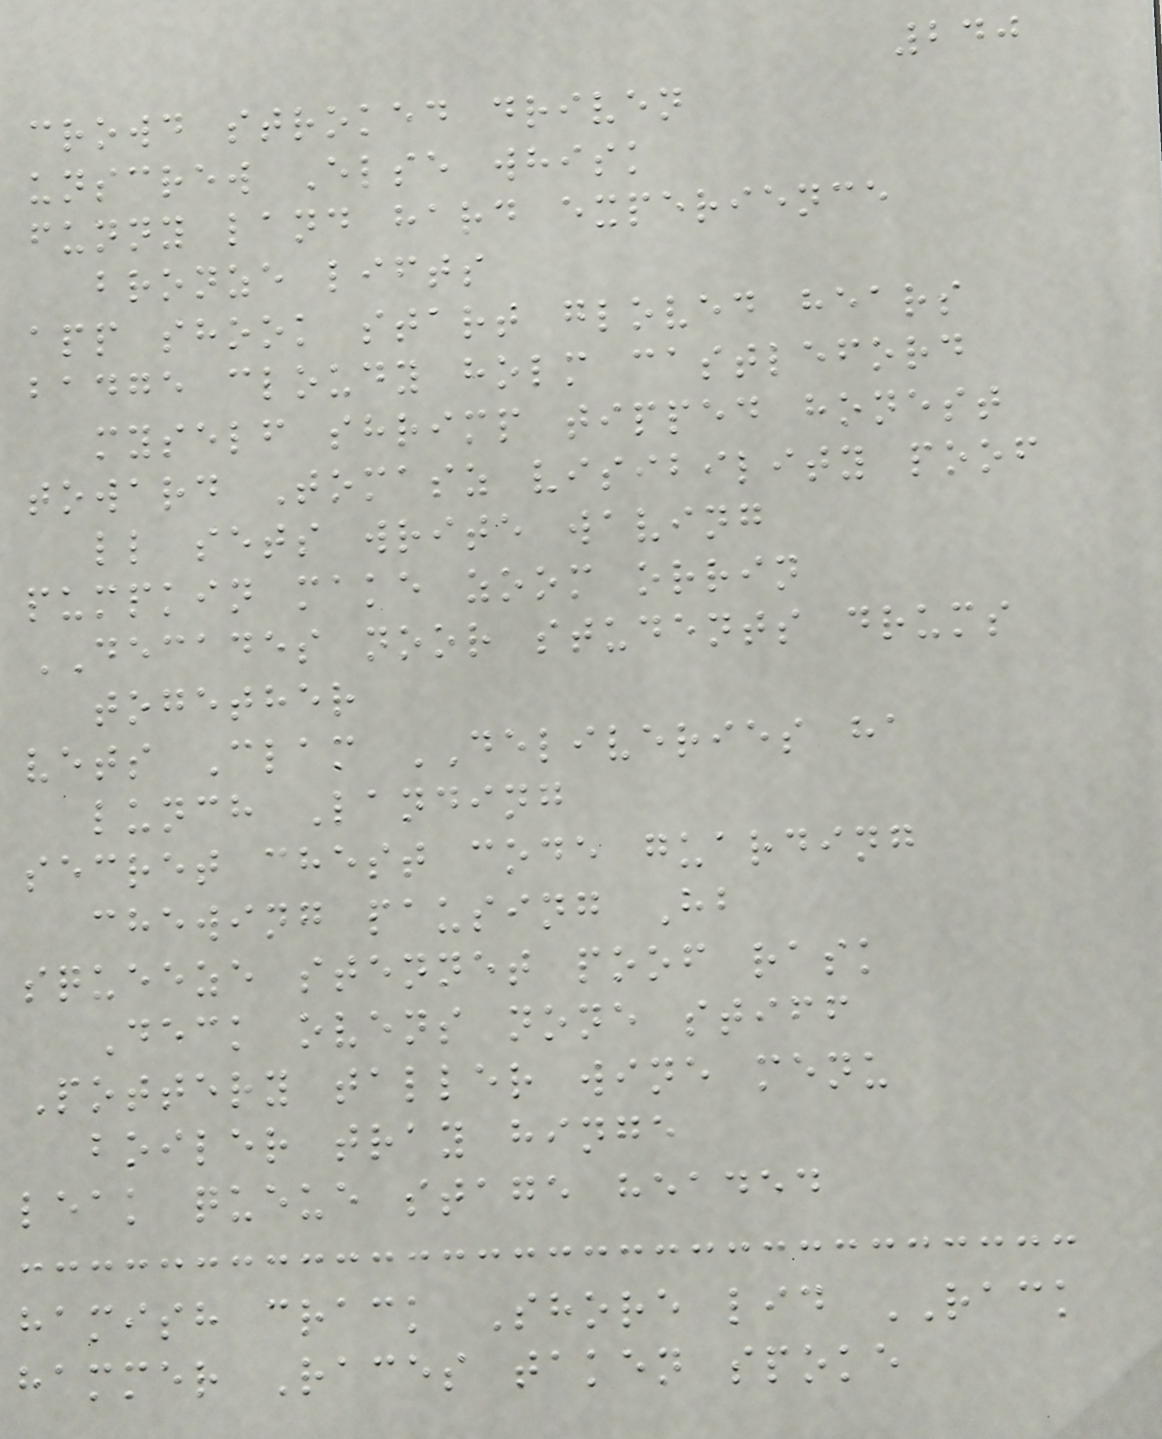240
crowd stroked driven
unscrew Else whisk
funny land hard experience
bronze lifts
app shook start gloved hears
badge cloudy holm castleford
myself shrimp tipped honest
toward Tomasz visibility poof
ll sets write waving
pumpkin make zoom orrin
DECADES noor students drums
together
vets Clam DELIVERIES ha
lunch Landing
secret chest code guarding
chewing pausing Hb
squeeze stennet poof rask
Deck ovens none stiff
Pottery taller wine menu
boiler tray hinge
leak queue stage headed
hamish crack Shore lid RACK
hammer Races taken spoke
